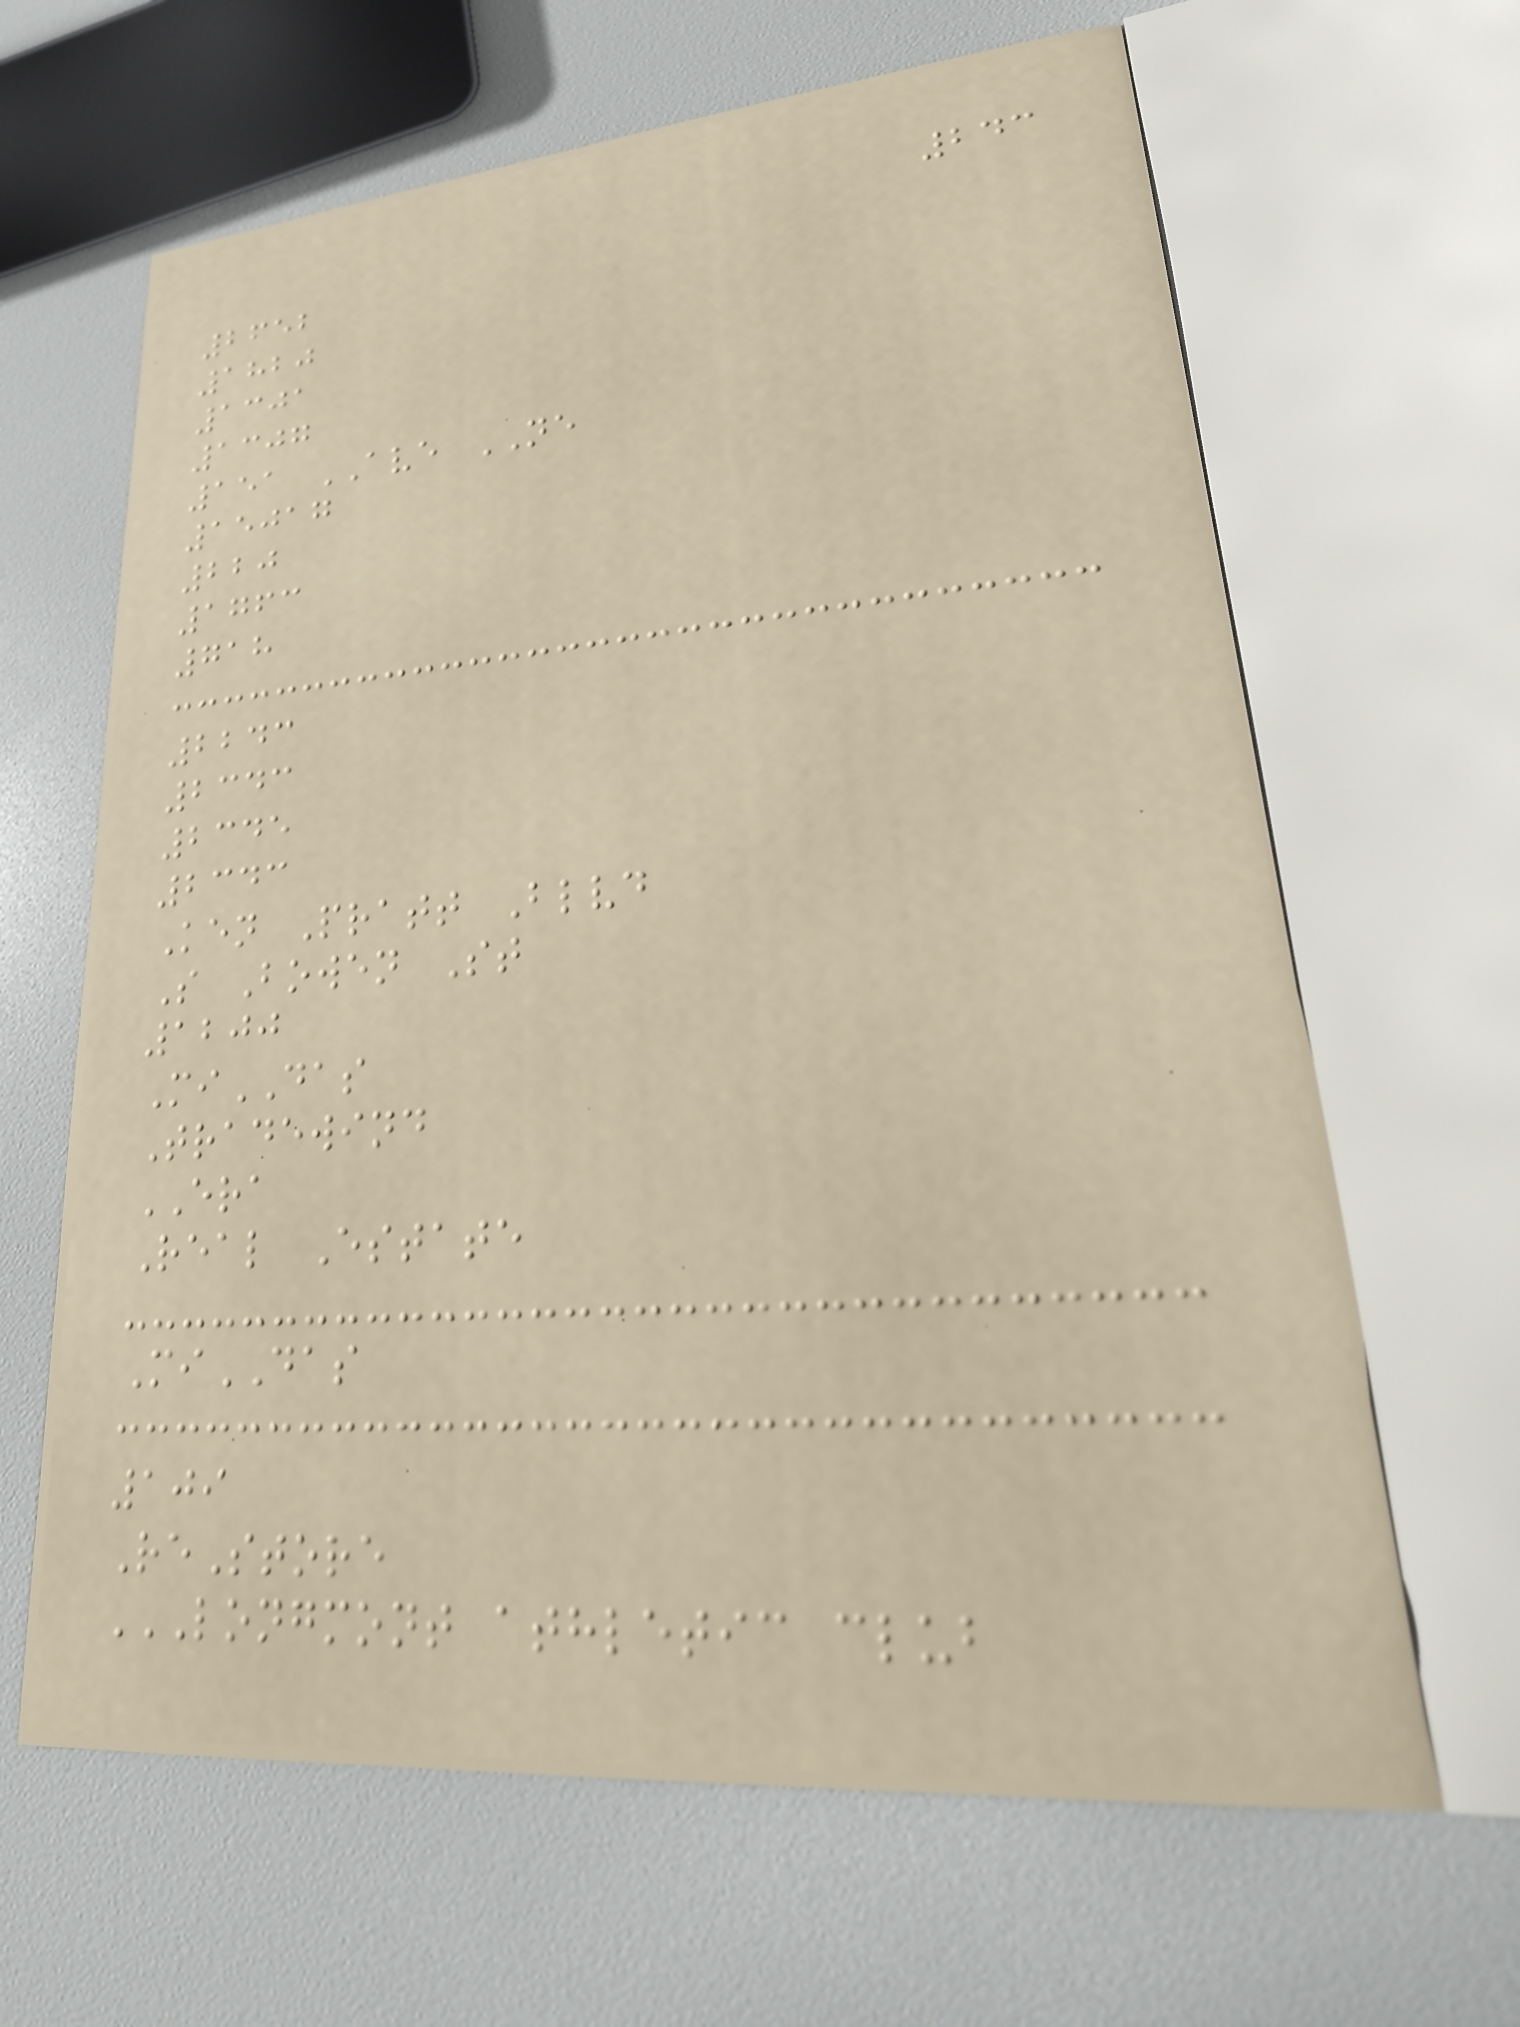243
2652
1820
1301
1307
151 AVE NE
15017
220
1763
718
2243
2343
2345
2343
Ken Pratt Blvd
S Bowen St
1200
MiDAS
Tradewind
ERA
Real Estate
MiDAS
109
ReStore
LONGMONT ATHLETIC CLUB
